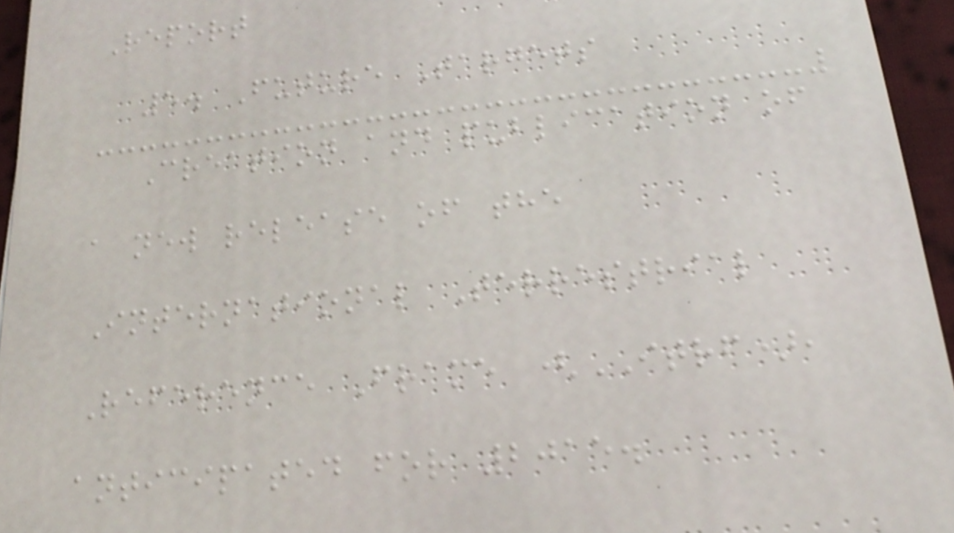Report
5. Future Targets
Creation and publication of
a new release of the
International Terrestrial
Reference Frame (ITRF),
anticipated for 2015.
